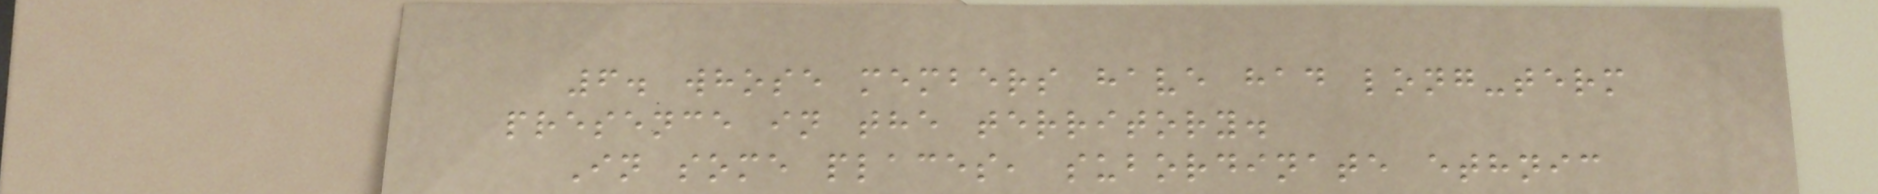6. whose members have had long-term
presence in the territory.
In some places, subordinate ethnic
